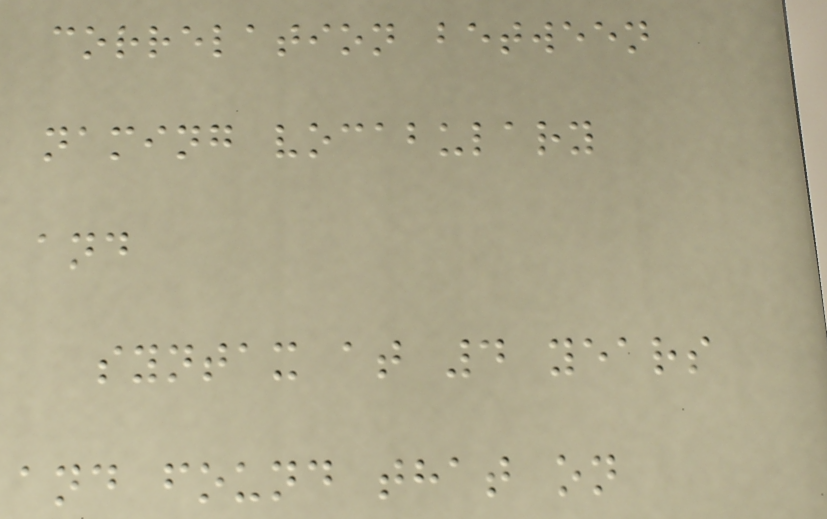correlation between
naming vocabulary
and
syntax at 4 years
and found that on
